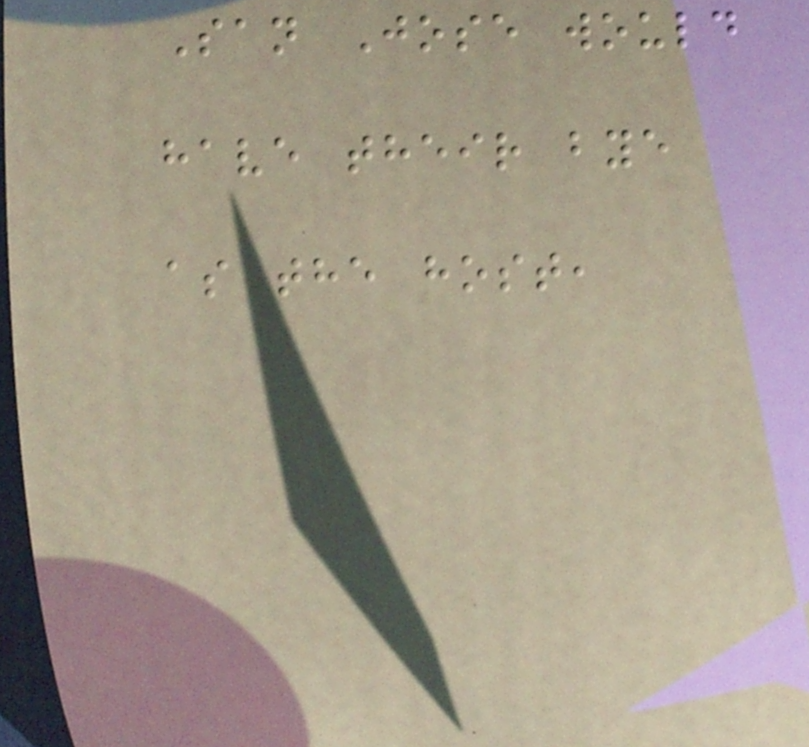San Jose would
have their bye
as the host,
